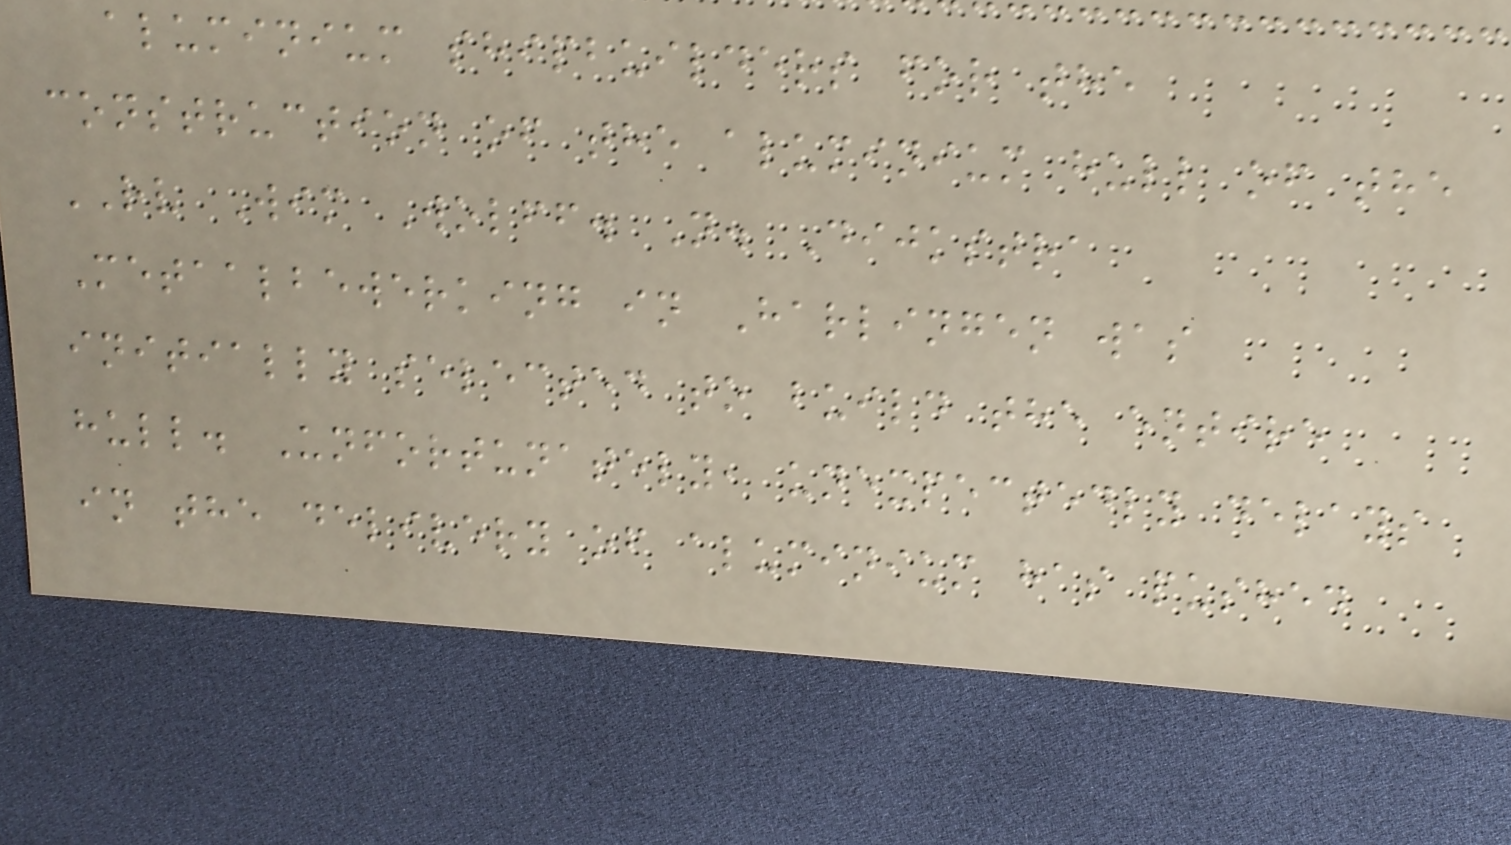aluminium shipbuilders for the
construction of the aluminium hull of the
RV Wim Wolff. N. Dijkstra
Metaalbewerking in Harlingen was
initially selected to build the entire
hull. Unfortunately, unexpectedly delays
in the delivery of aluminium has pushed
